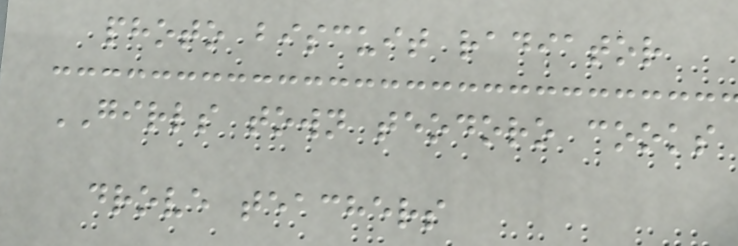photo biscuit radiator
GIRLS town teodoro cooks
drove teachers
